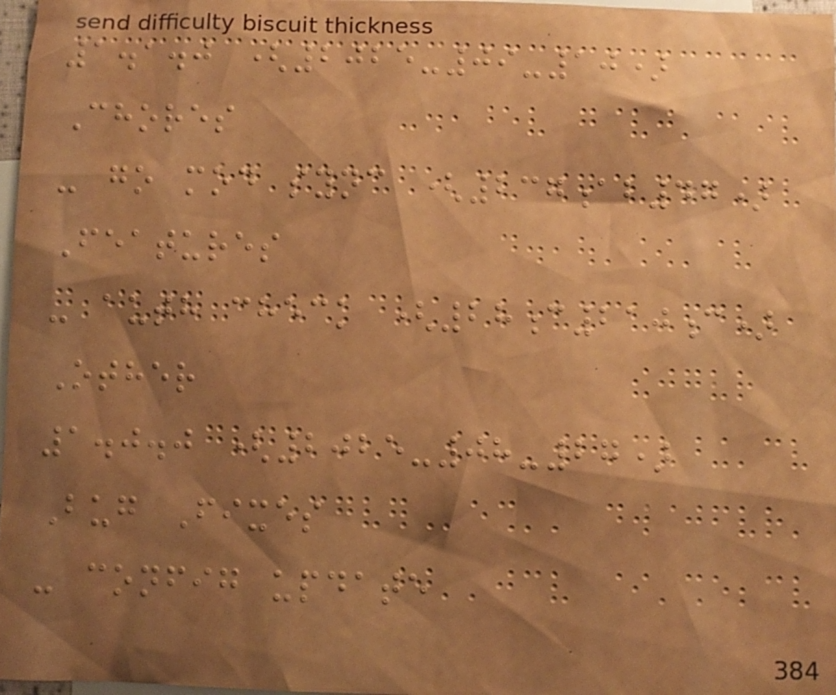1.1.0 (2025-09-10)
Chores
- go mod sync (237ab47)
Features
- auth check (28c210c)
Other
1.0.0 (2025-08-27)
Bug Fixes
- config update
